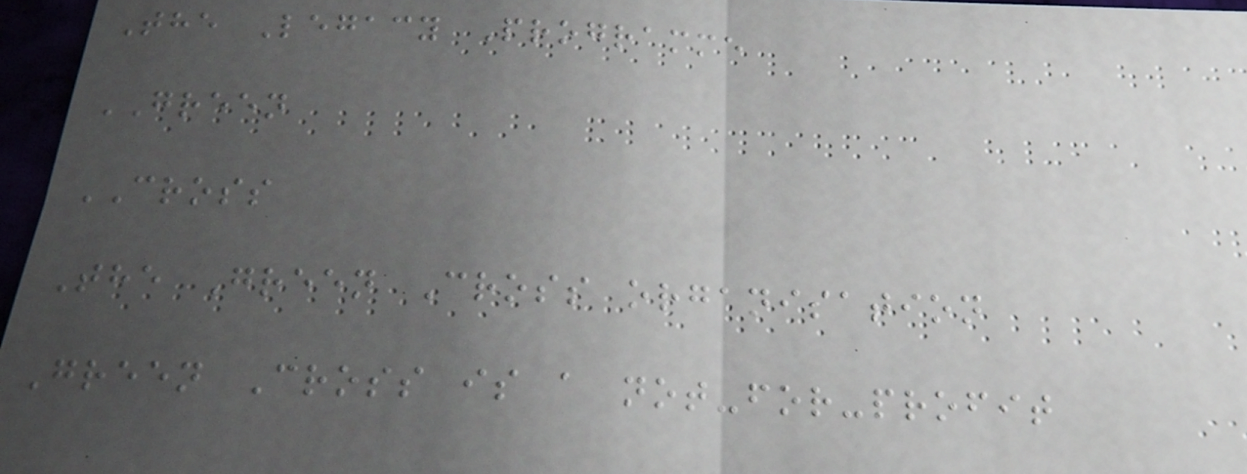The Legacy Programme
GREEN
CROSS
The Green Cross organisation
Green Cross is a not-for-profit
